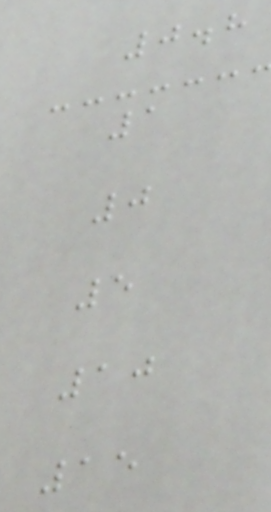0.8
1
0
5
10
15
